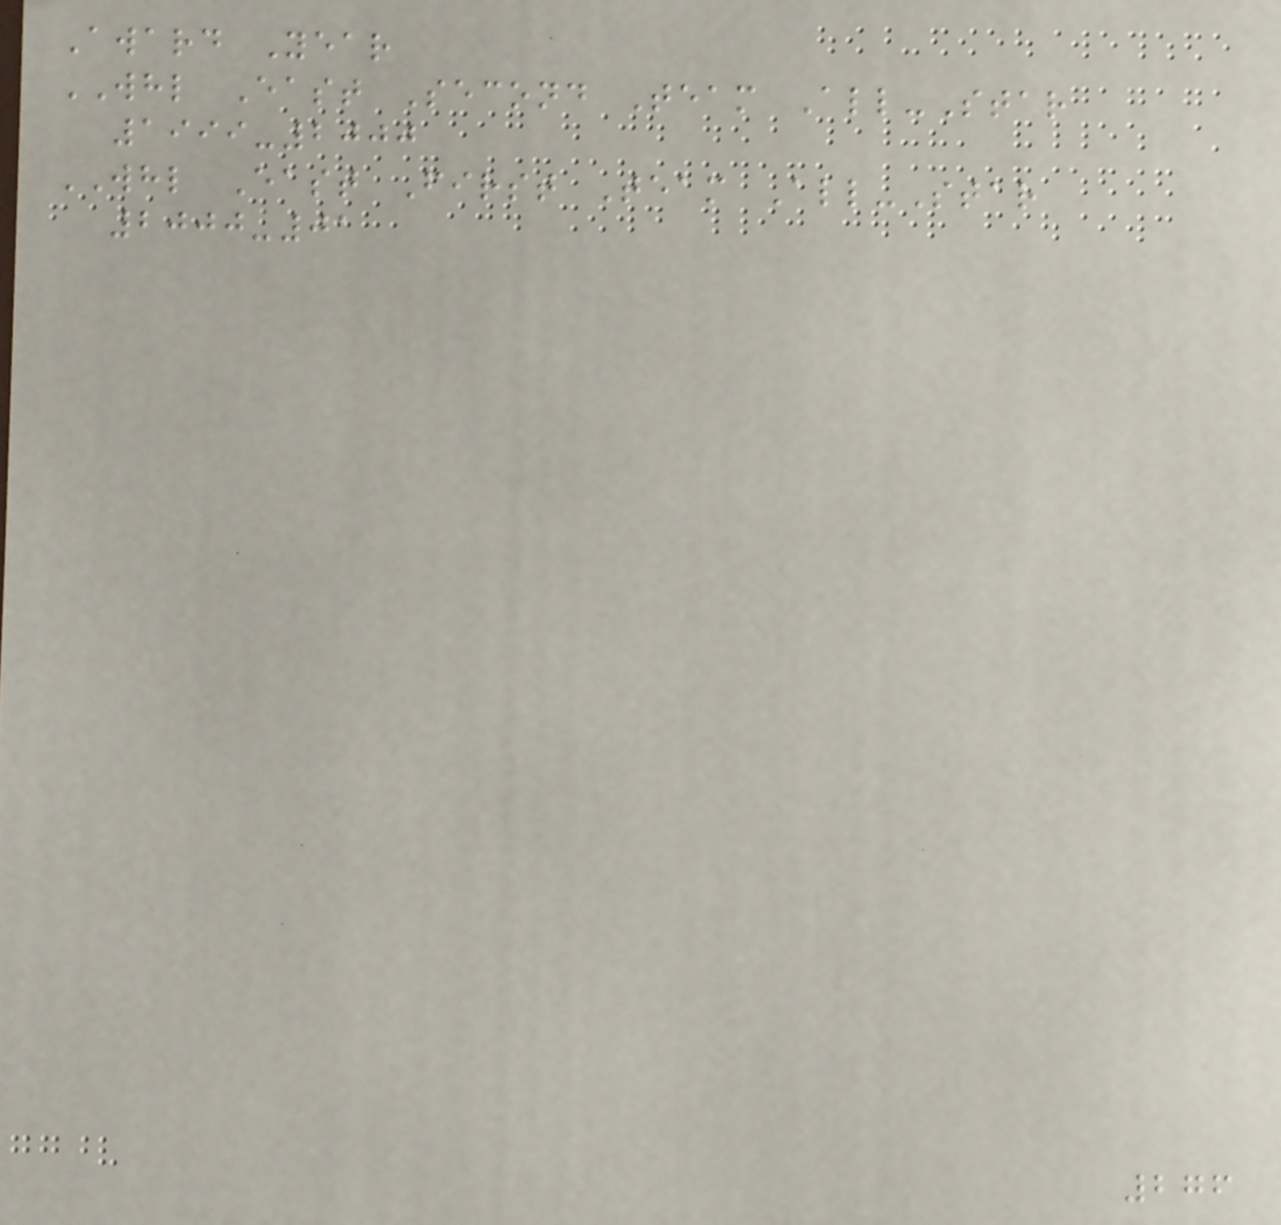Award Year
WHL East Second Team All-Star
1999-2000
WHL East First Team All-Star
2000-01
276
